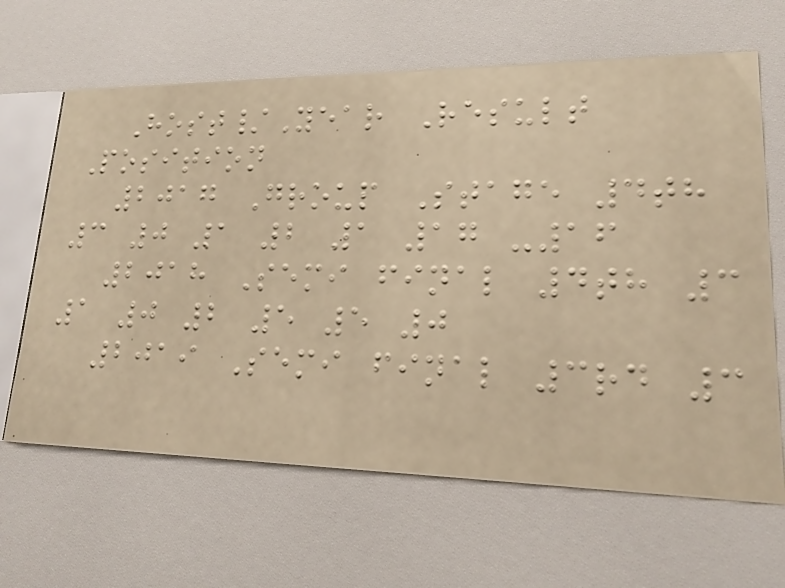Host/Year Result
Position
2017 Group Stage 4th
3 0 1 2 1 17 -16
2018 Semi final 4th 3
1 0 2 5 5 0
2019 Semi final 3rd 3
